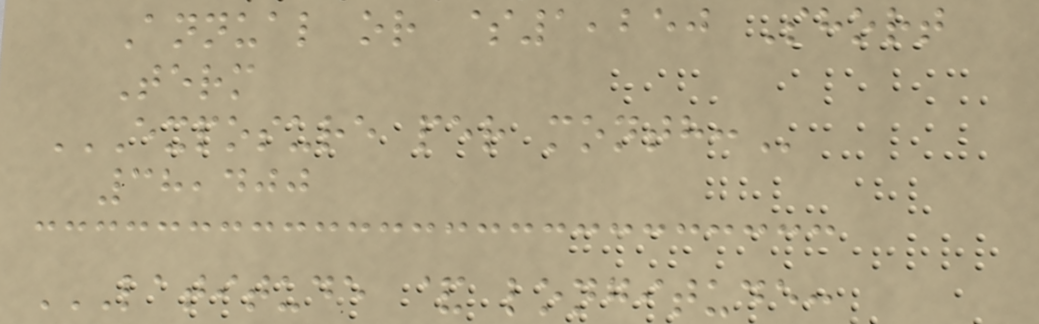Annual or $1,250 Short
Term
EXPOSURE PER MONTH:
38,400
LATITUDE & LONGITUDE:
